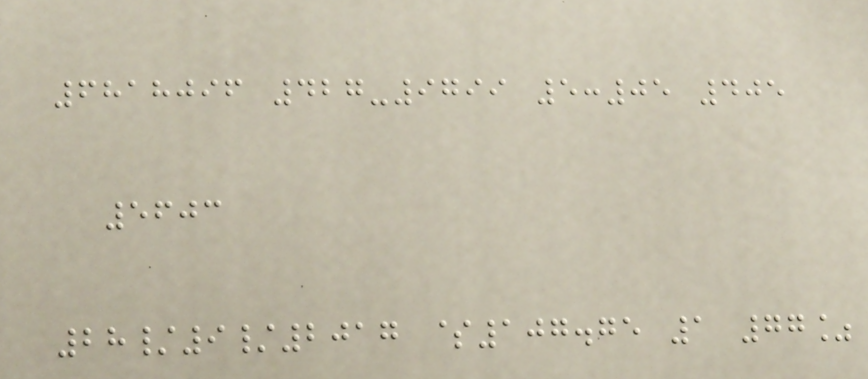6818096 427-9799 5:05 405
5603
28/9/2017 $107.75 1 77%
